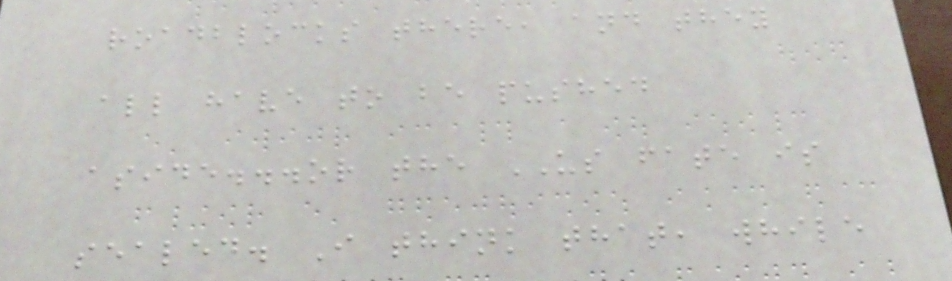roadblocks there, and they
all have to be pushed
aside...or the US fate is
sealed. I think that, while
